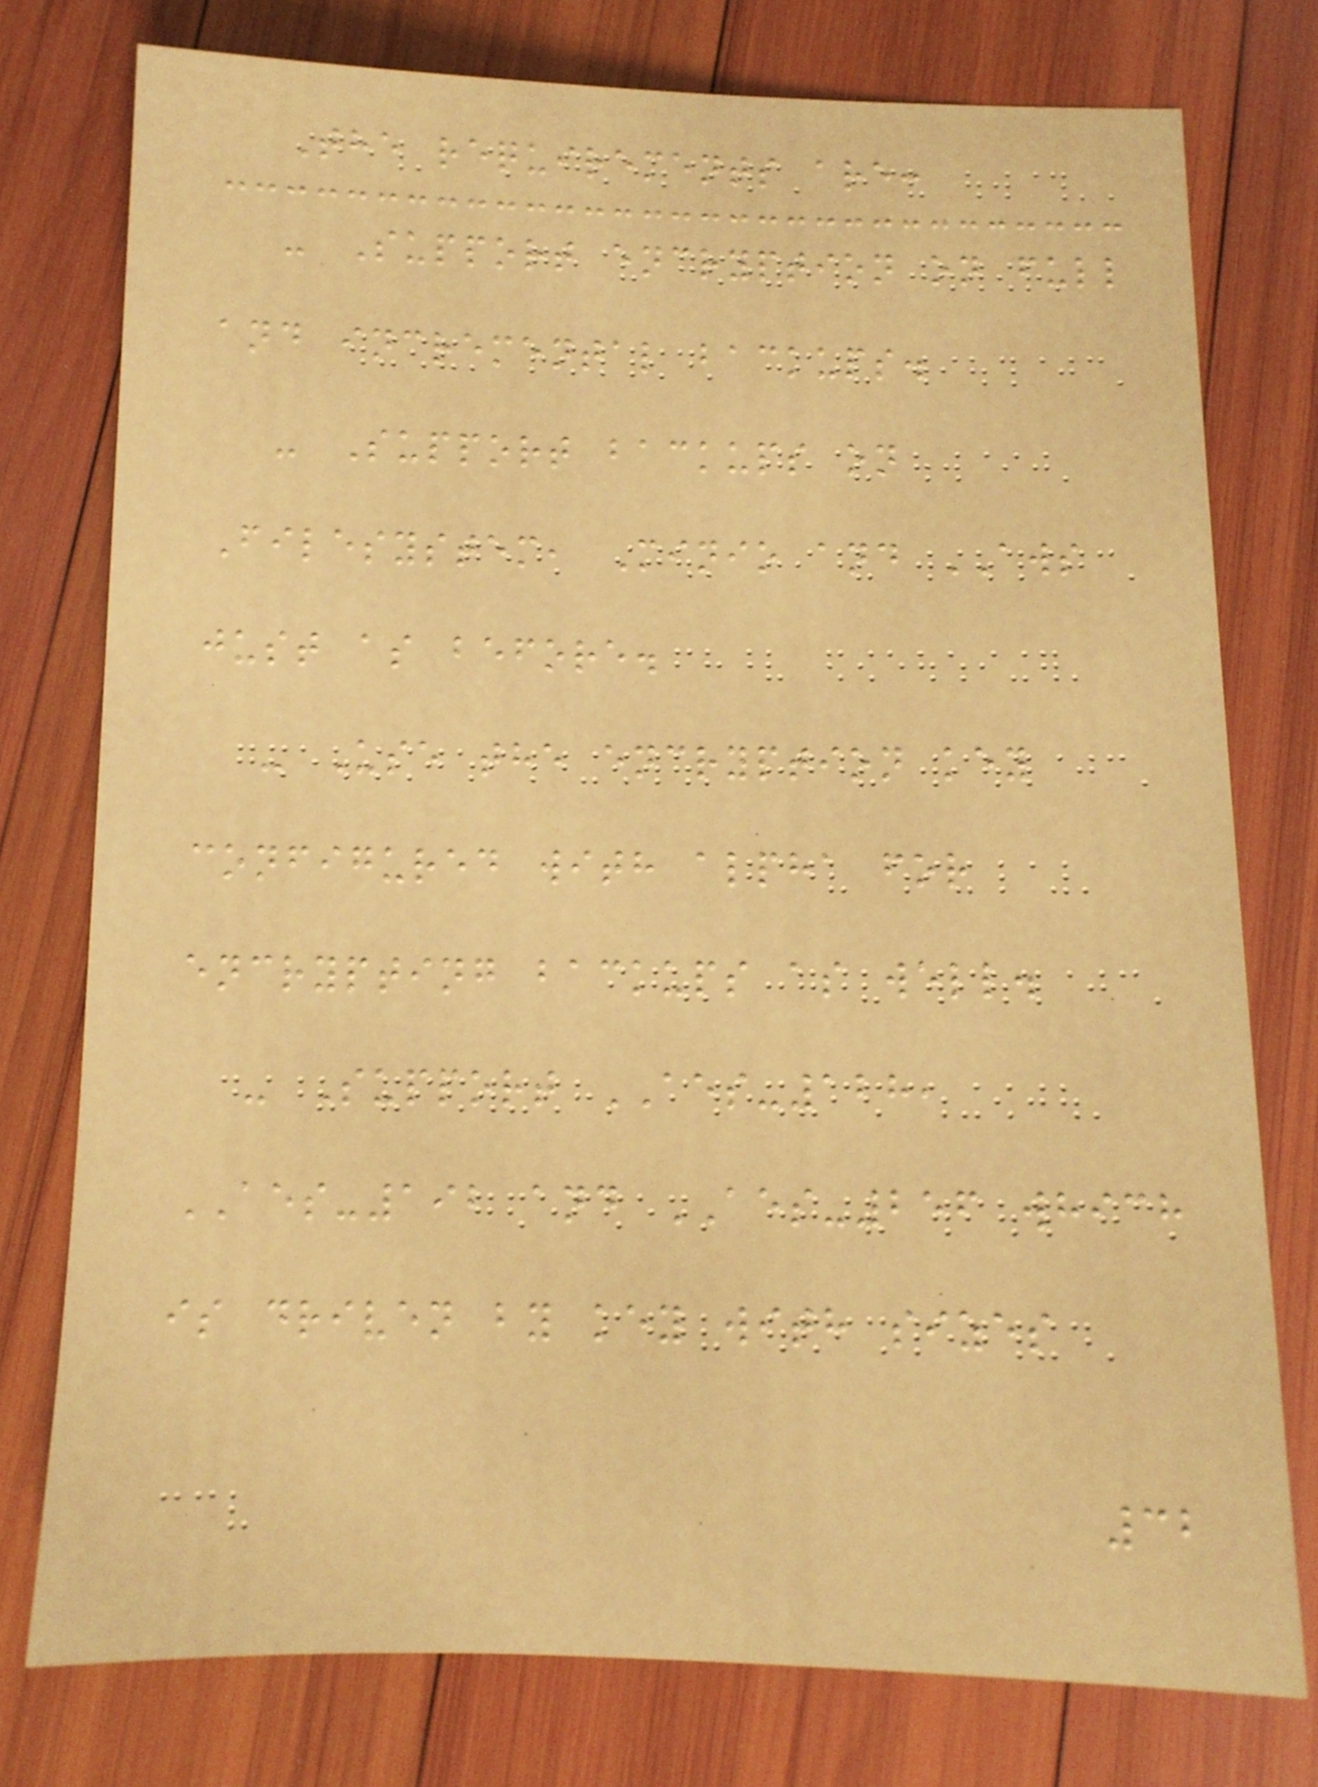The requirements are:
- Support encryption on full
and incremental backups.
- Support backups on
Filesystem, Minio and AWS
just as before.
- Use the encryption key
configured with alpha for
encrypting backups as well.
- Support AES-128,
AES-192 and AES-256 which
is driven by key with sizes
32
